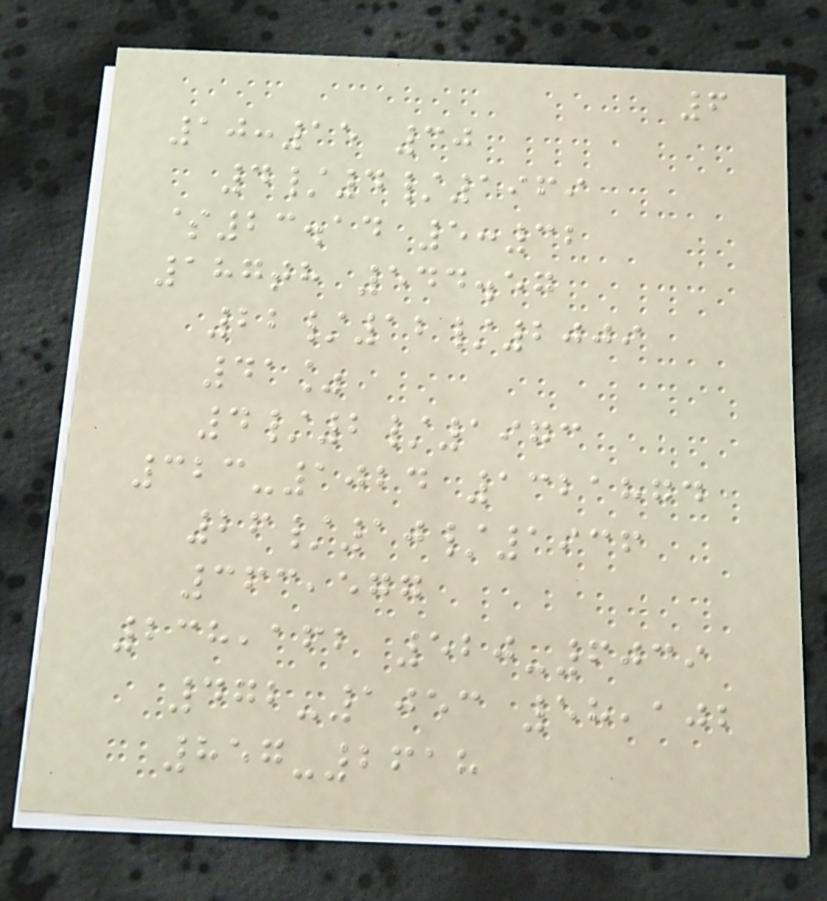6
10:15 30
4/4/1969
$23.14 5:32
187th 544.57
22/12/2009
41%
4/2/1973
323-1024 1321874
26/10/1936
363,577
238,162 520-6039
472-1053 58,102
857-2618
